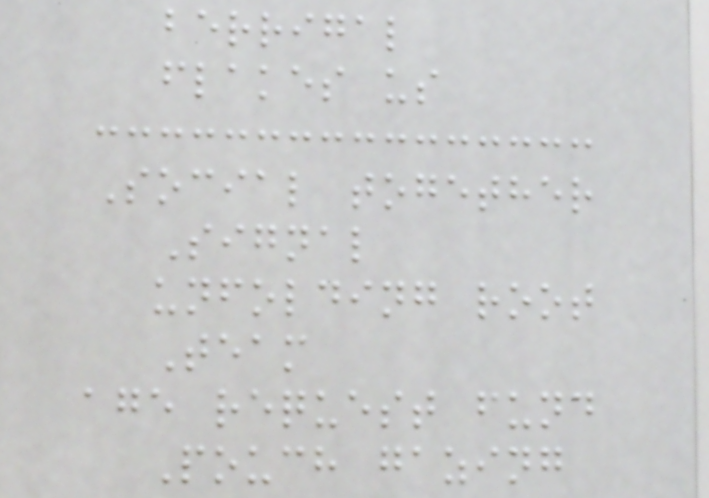berrigal
flakes us
Social together
Signal
unfolding root
Team
age request fund
Pouch gazing
